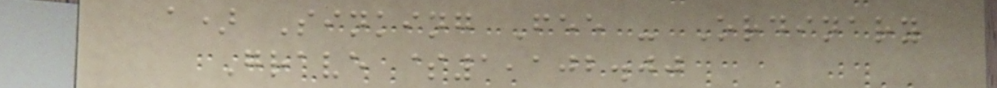a) Sinking Fee - Ordinary
Grave $1,102.00
